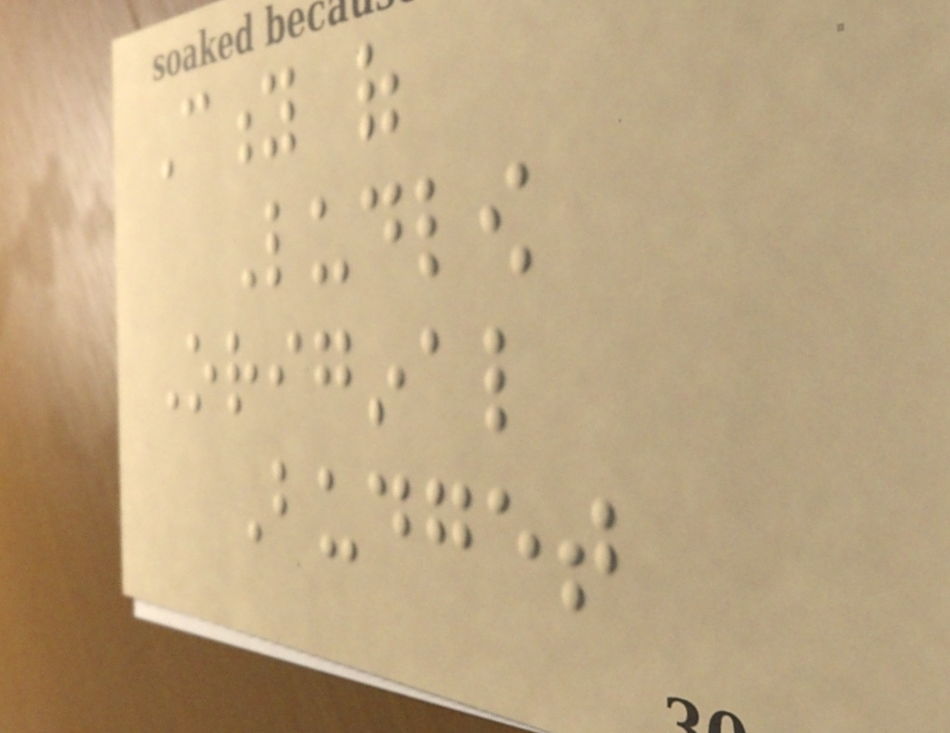City of
Ludlow
Original
Budget
